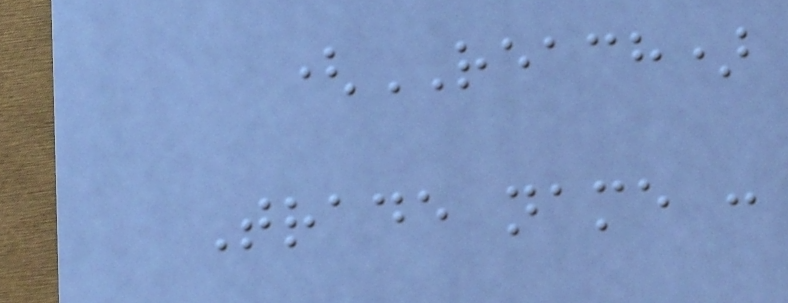(REACH)
Trade name :
